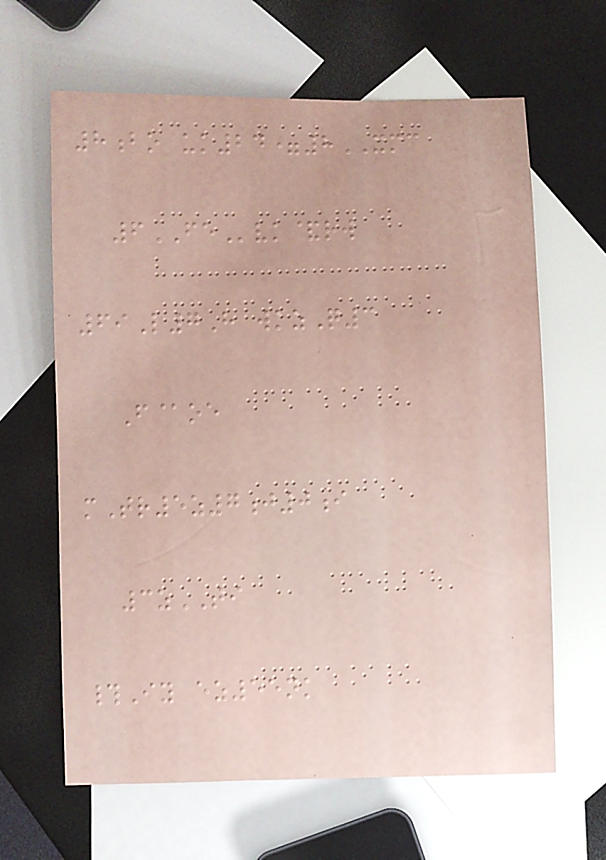8bo uk24=8XMC
6FEvk&rw
69L7H wkzQ3
F@oe
mTr5z7j0i
3zTI
#Iy ez55nk
